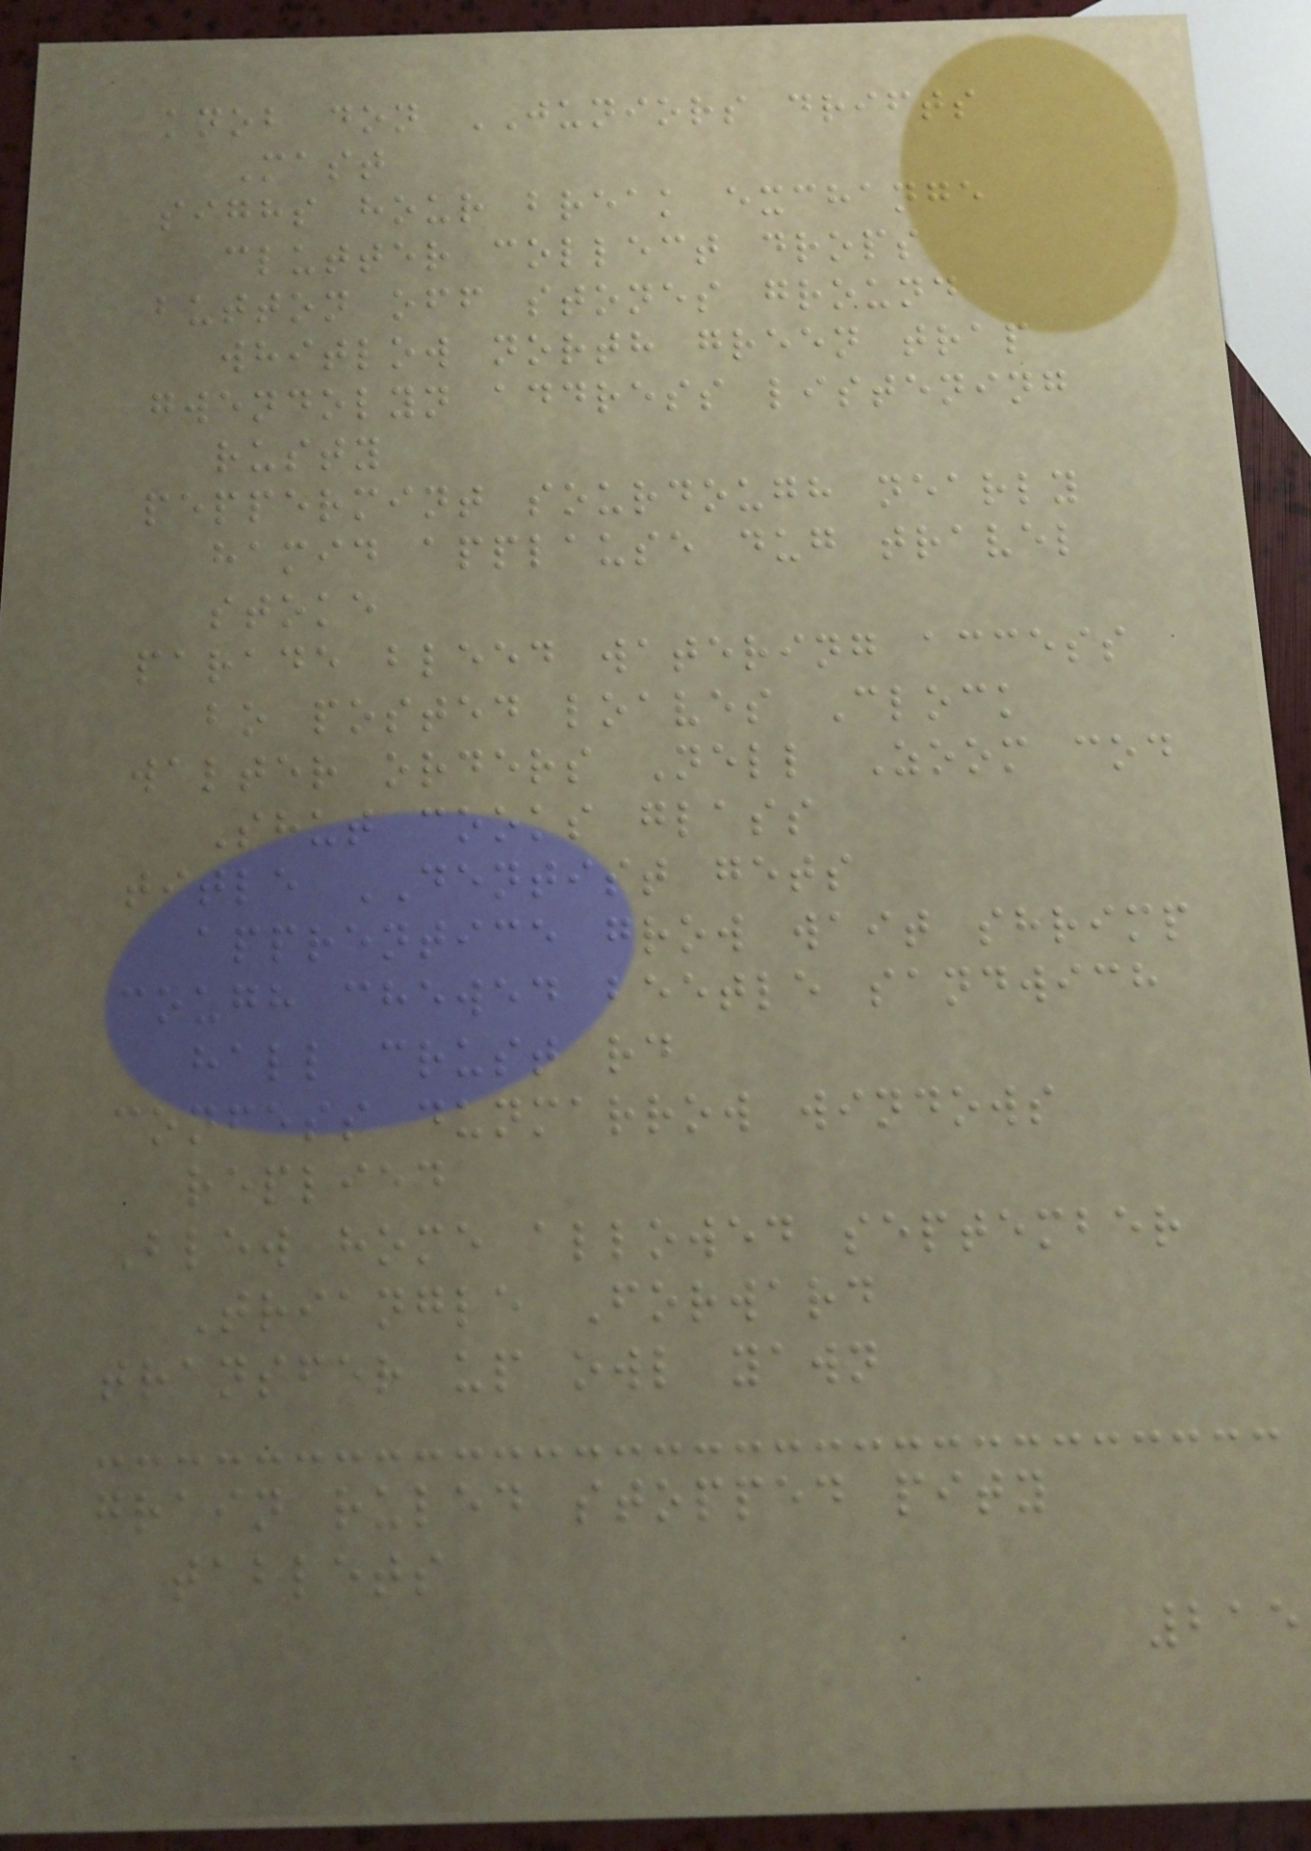knob don JUNIORS drifts
Mast
sighs hour break exchange
clutter collect drops
button off stones ground
whitlow north green trap
gwendolyn address listening
rusty
peppermint sourdough nearly
hamid applause dug travel
stoke
parade bleed watering access
bo posted loaves Clock
walter orders Nell Zoom cod
Shut cooks glass
title DENTIST gets
apprentice grow wait shrimp
cough chewed beetle sandwich
hall crust rd
confess dunmarrow windows
replied
Blew home allowed september
Triangle Forward
transfer up owl yawn
grain ruled stopped pity
tablets
215
